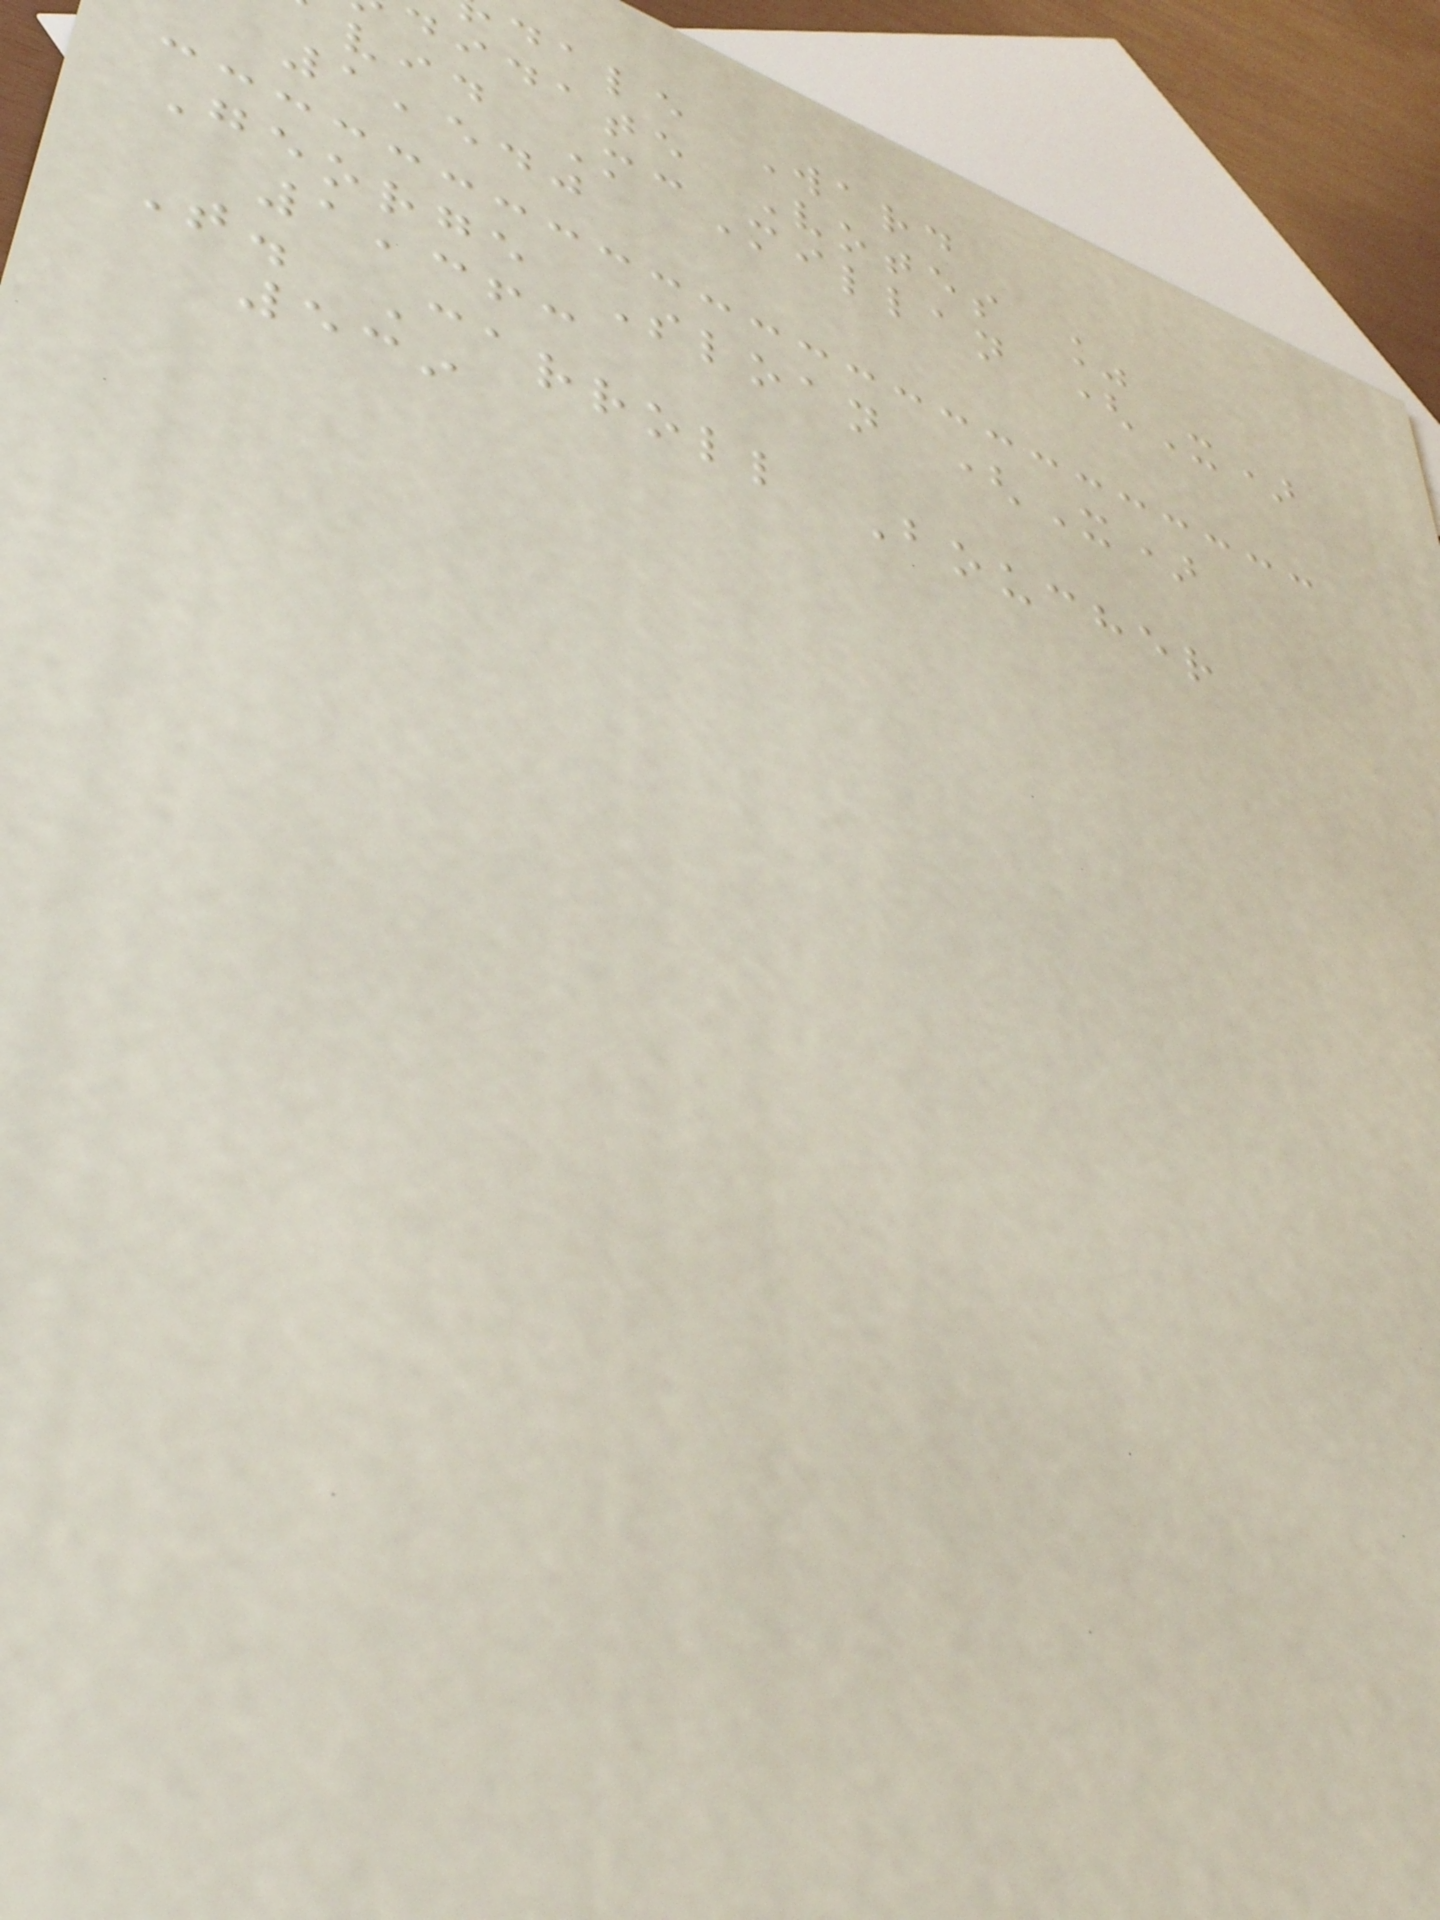dale Ward
didate Votes %
vid McMillan (X)
1,540
George Sloan (X)
1,363
T. Carroll Boucher
539
